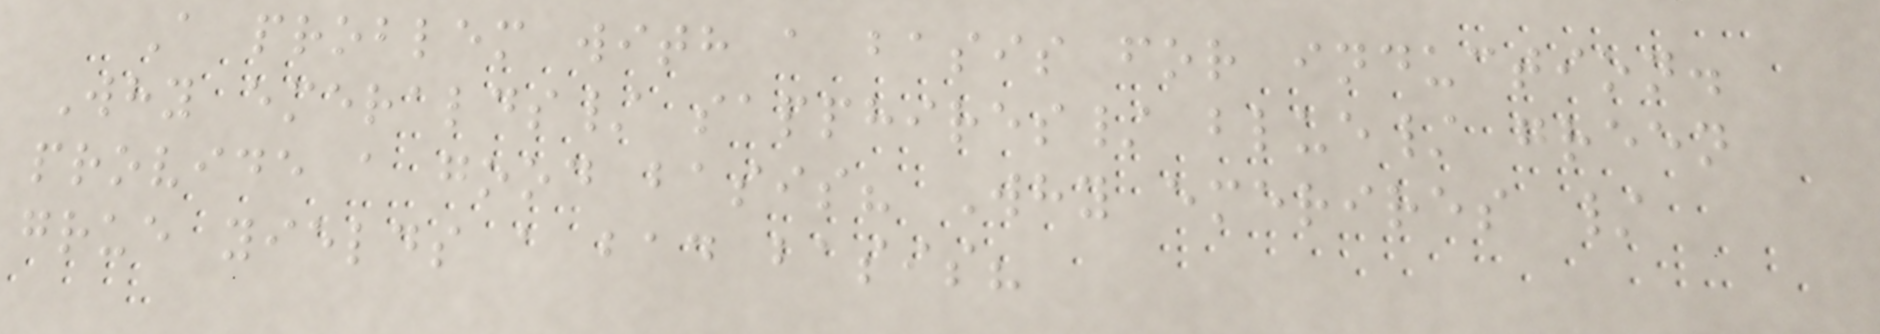A problem with a basis for induction.
Why emeralds/ sapphires/ blue/ green
provide a good basis? Why emerires /
grue yields a bad basis?
